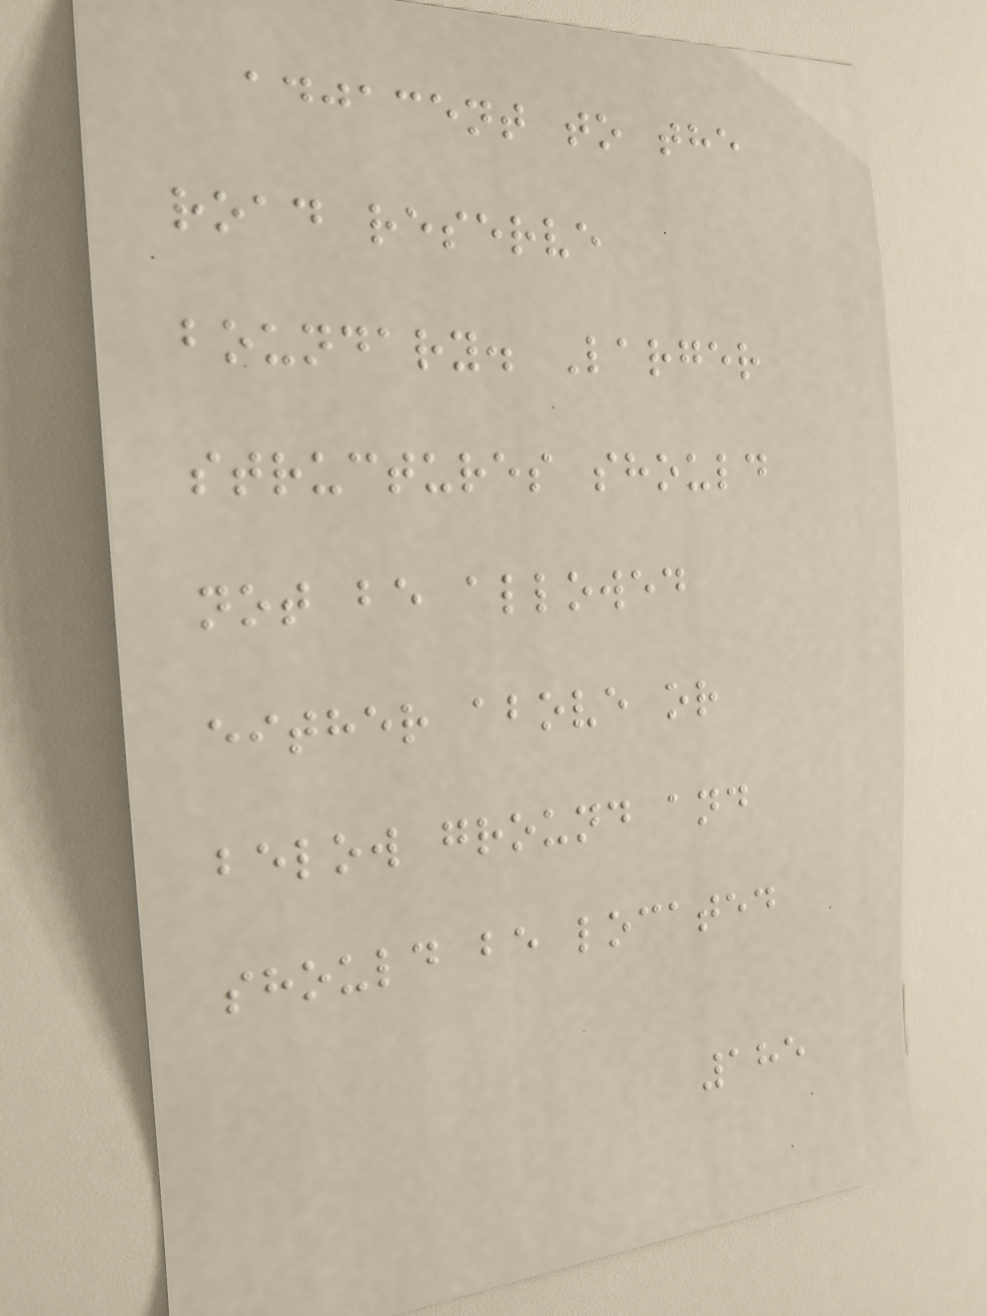adjacent to the
road reserve
boundary. Larger
structures should
not be allowed
either above or
below ground and
should be located
185
